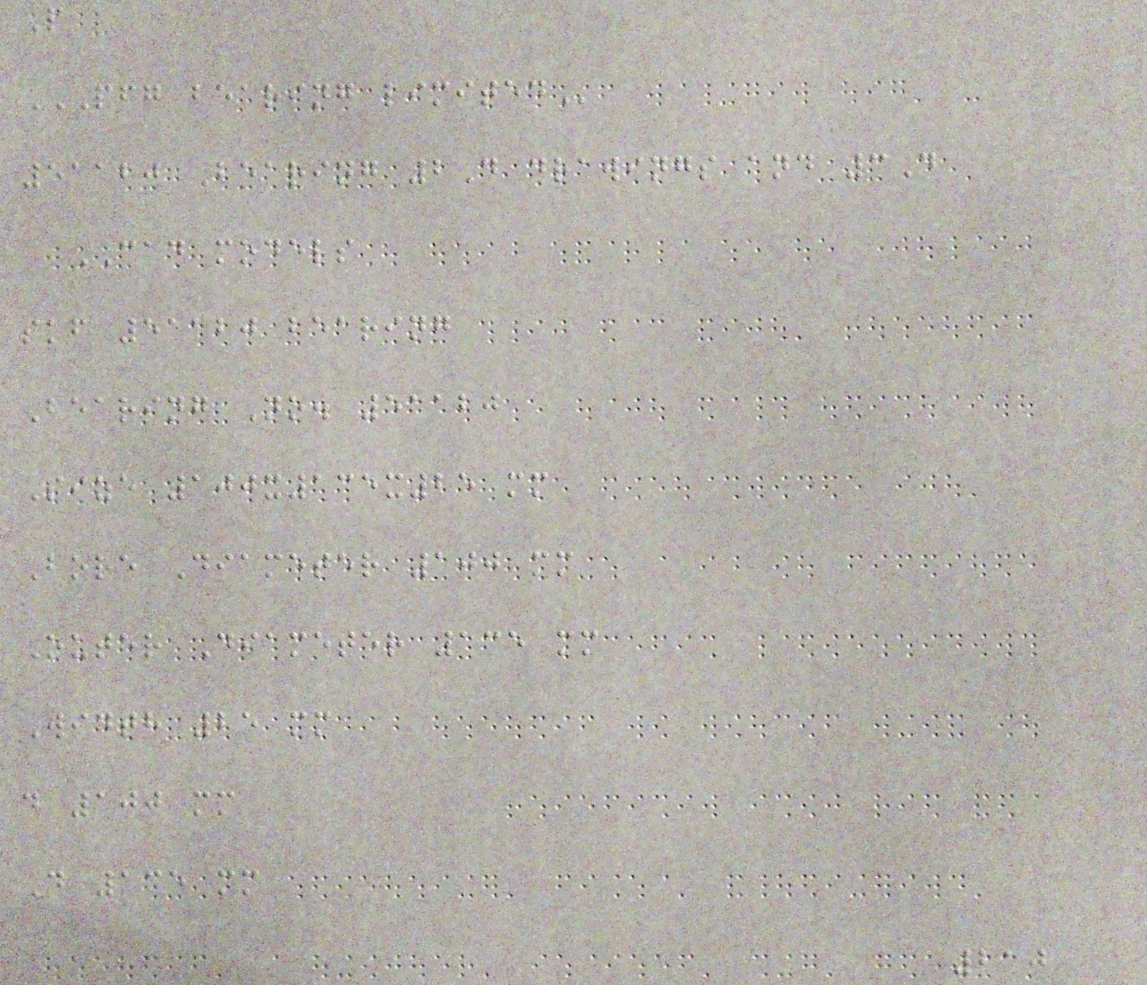P
PFG BEARING LIMITED
51120 Bearing 2D drawings and 3D
CAD models
skf 51120 bearing
Bearing No. 51120
Size 100x135x25 mm
Bore Diameter 100 mm
Outer Diameter 135 mm
Width 25 mm
d 100 mm
D 135 mm
210
